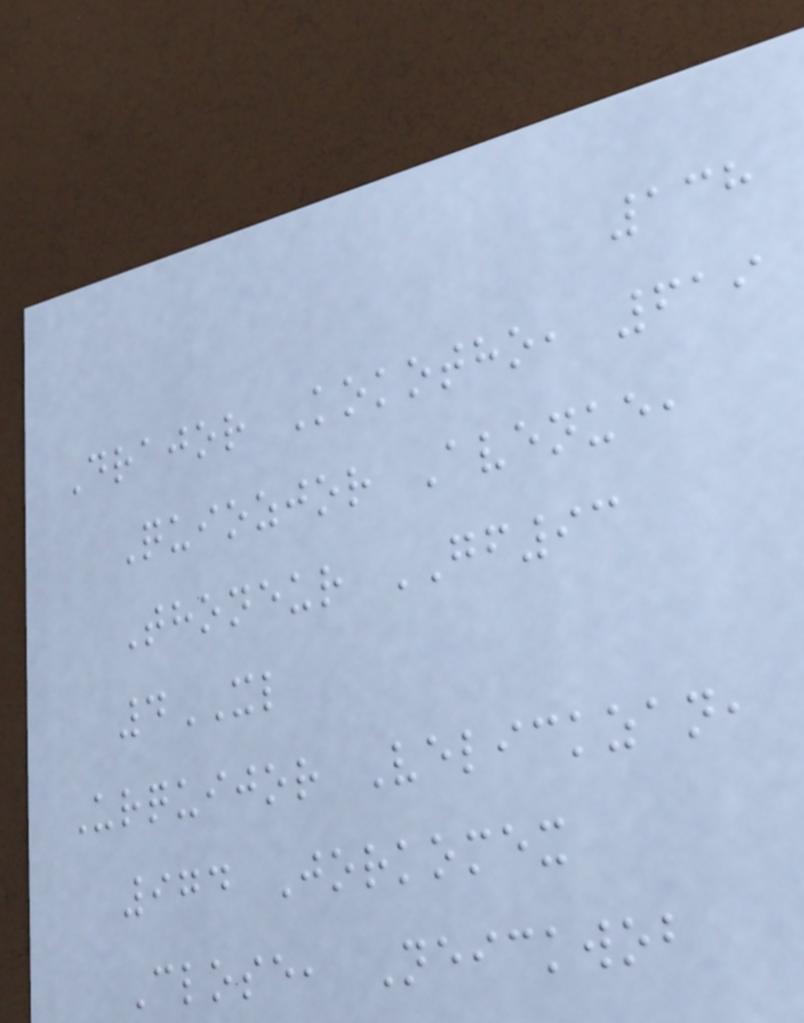138
Drajor Kokotho, 619
Quiozjor Avenue,
Thoneur GF93
4XL
Urquijor Velickzan,
974 Jorkomex
Close, Neickwob
